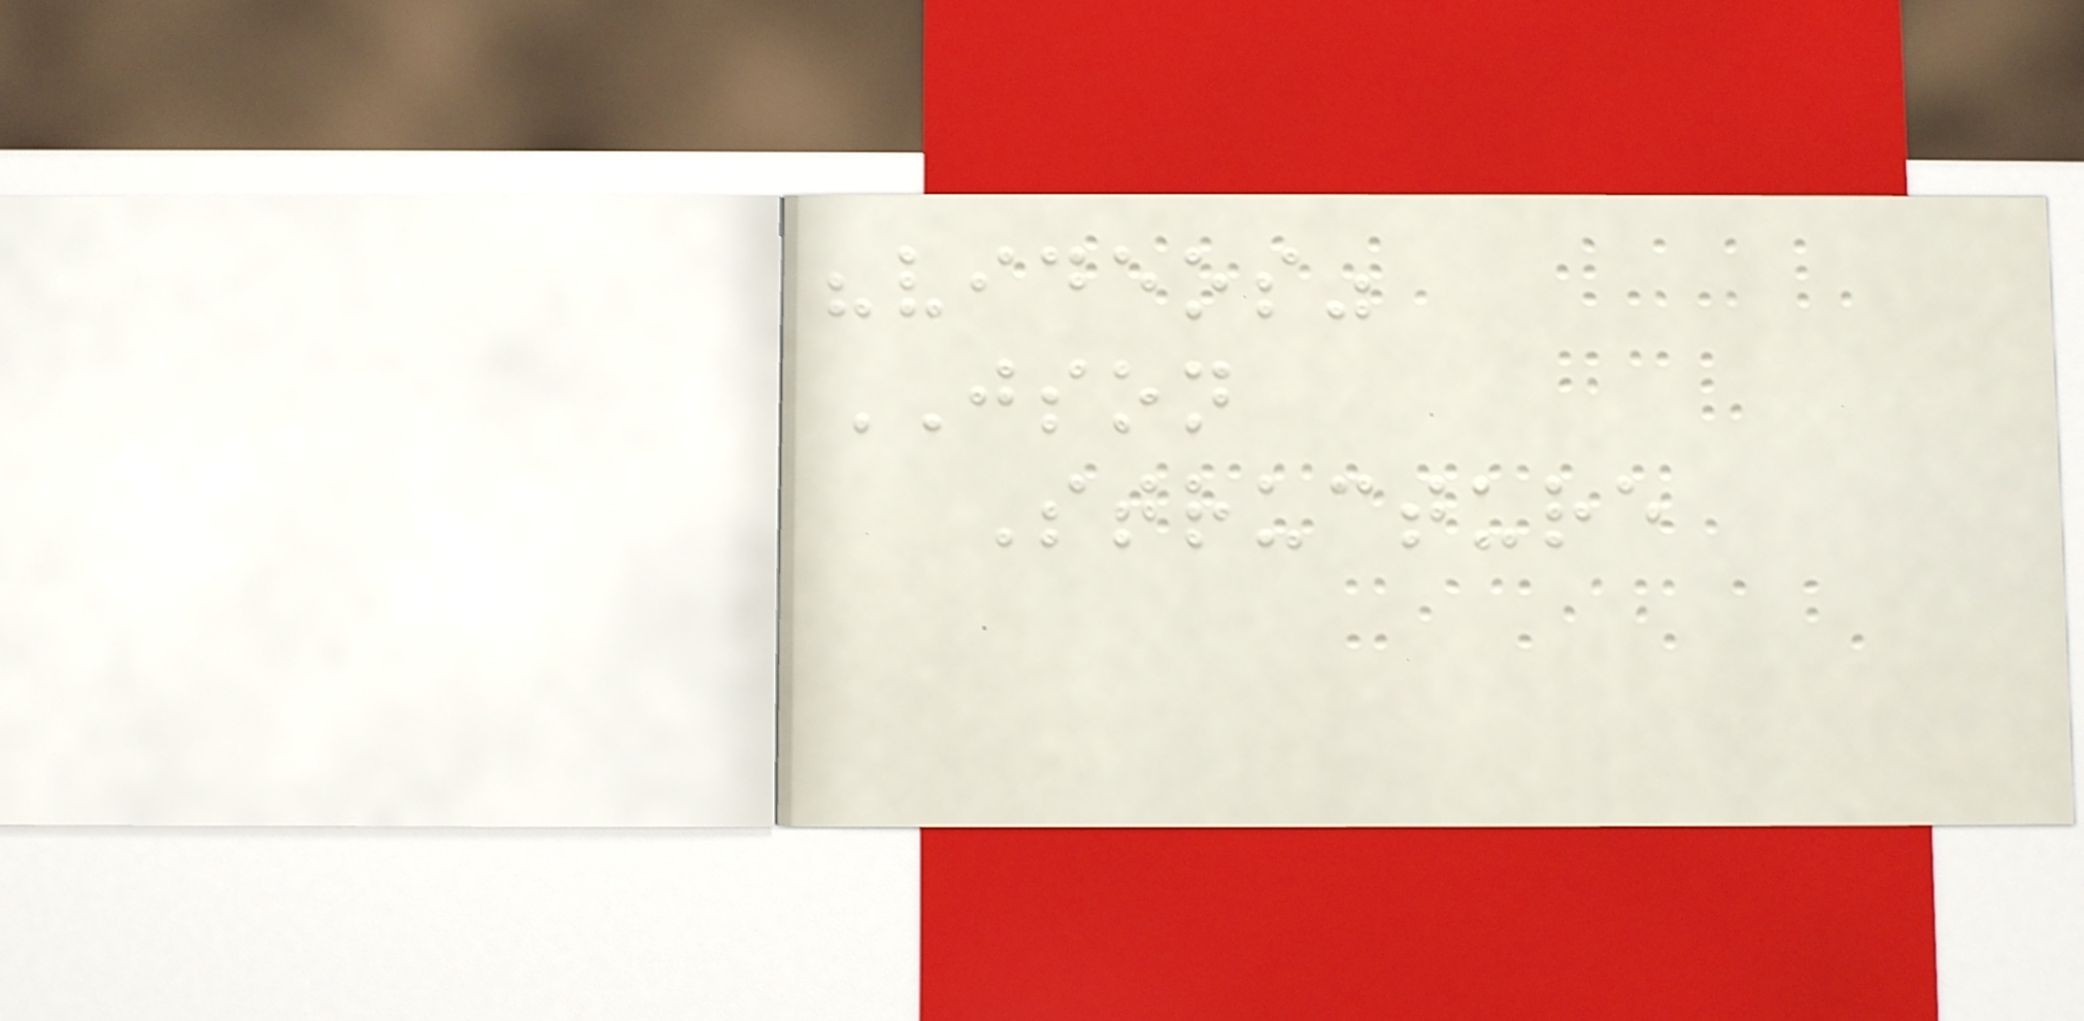"videos"
JSON
Structure
